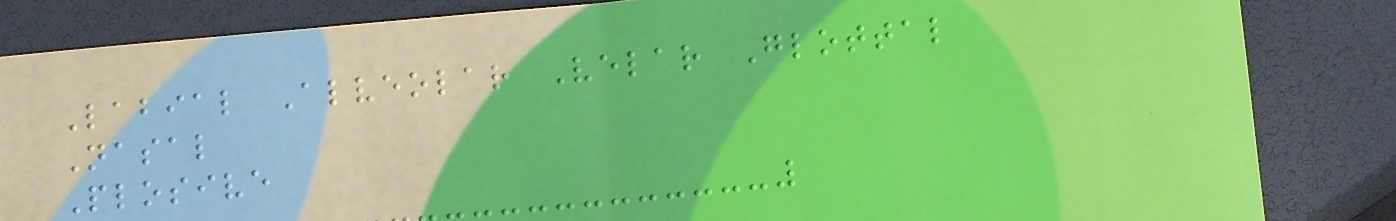Labial Alveolar Velar Glottal
Nasal
Plosive
